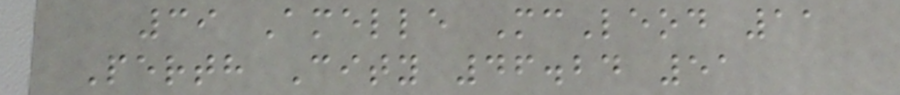39 Amelle McLeod 11
Perth City 46.24 51
